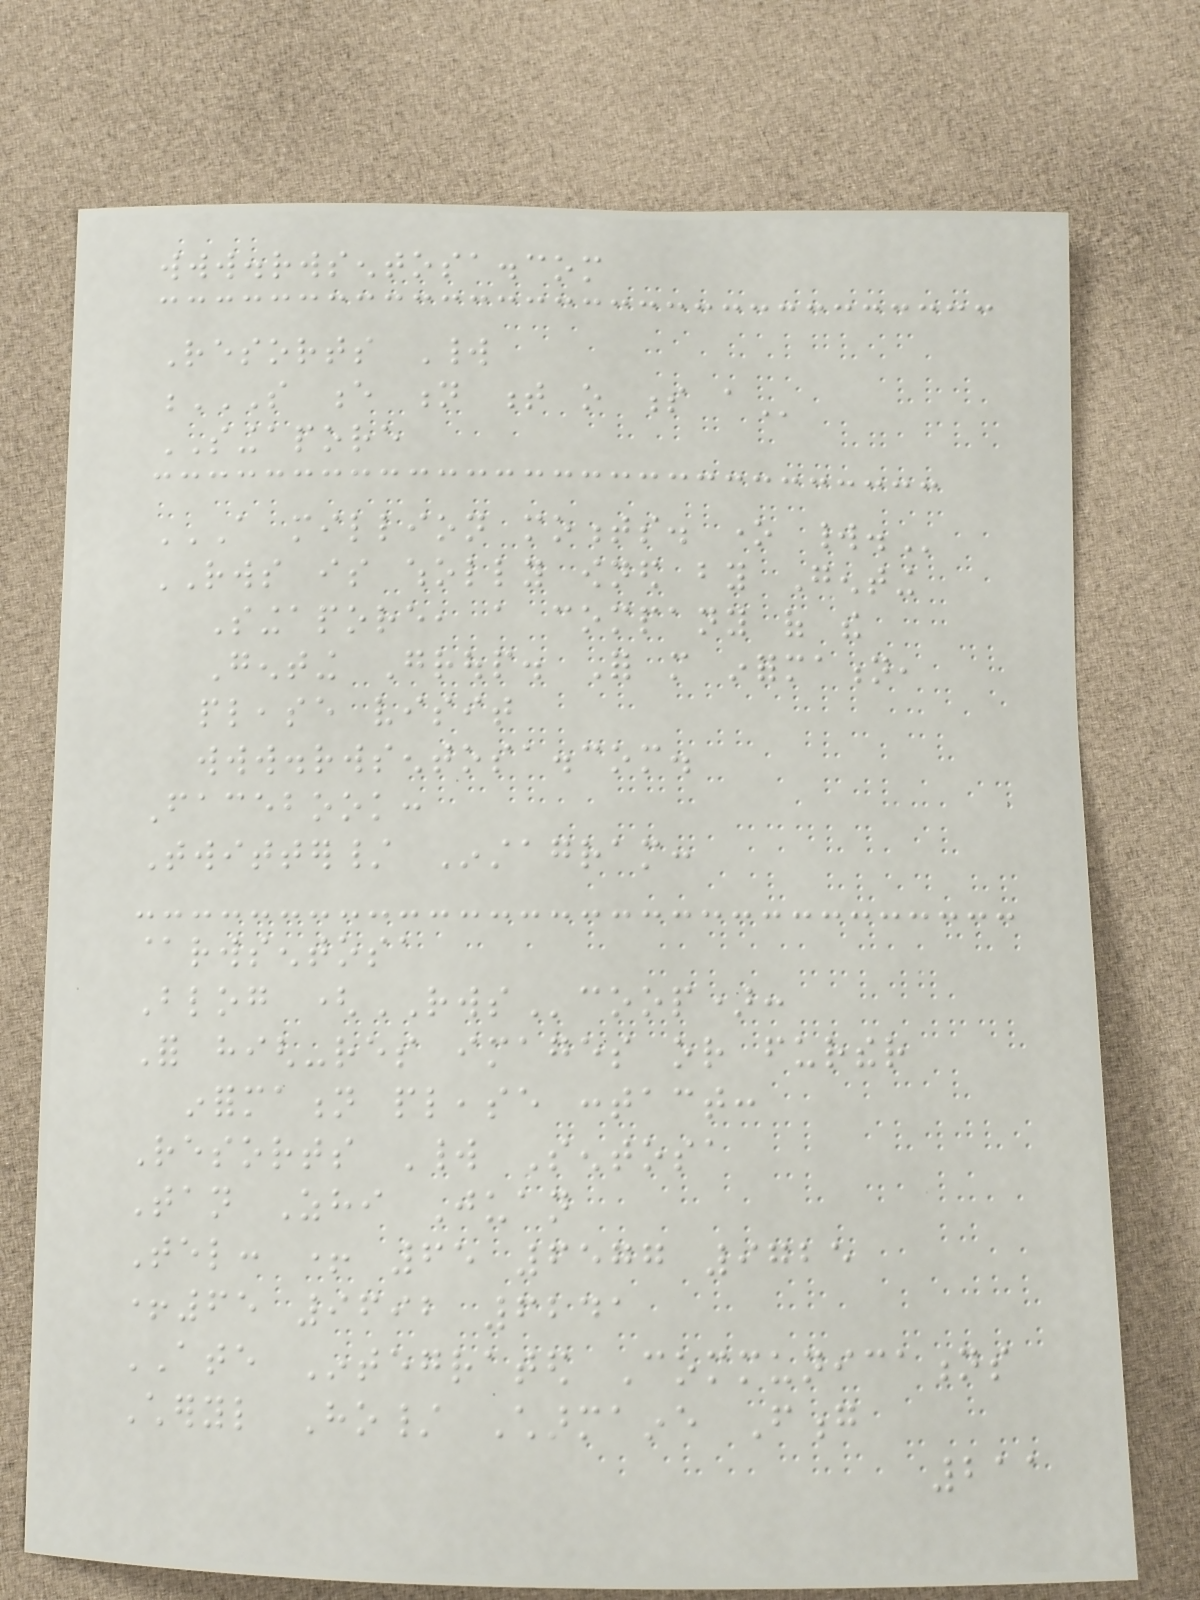www.rwsentosa.com
Resorts World
S E N T O S A
SINGAPORE
A MILLION MOMENTS. ONE WORLD.
RWS is wholly owned by Genting
Singapore, a company of the
Genting Group. For more information,
please visit
www.rwsentosa.com.
Facebook:
Twitter/ Instagram:
@rwsentosa
Blog (RWScoop):
For high-res images or further
information please contact:
Resorts World Sentosa
Tan Zhi Juan
Tel: + 65 6577 9725
+65 9692 6241
ATE Integrated Communications
Cheryl Ho/ Charmaine Fong
211
